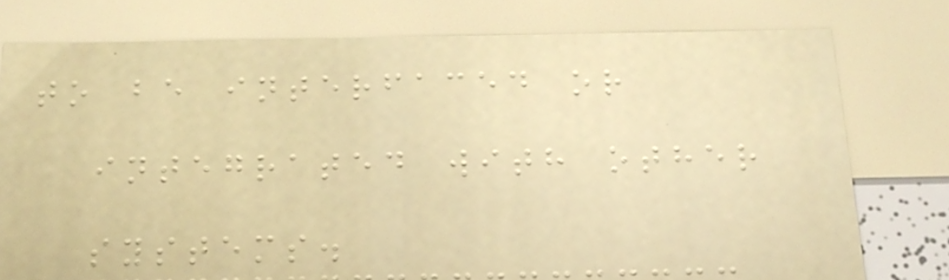to be interfaced or
integrated with other
systems.
